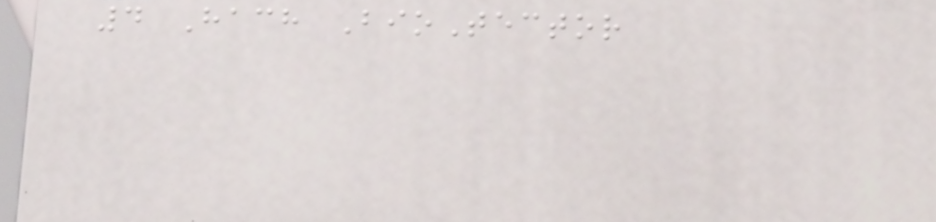4 Hach BioTector
